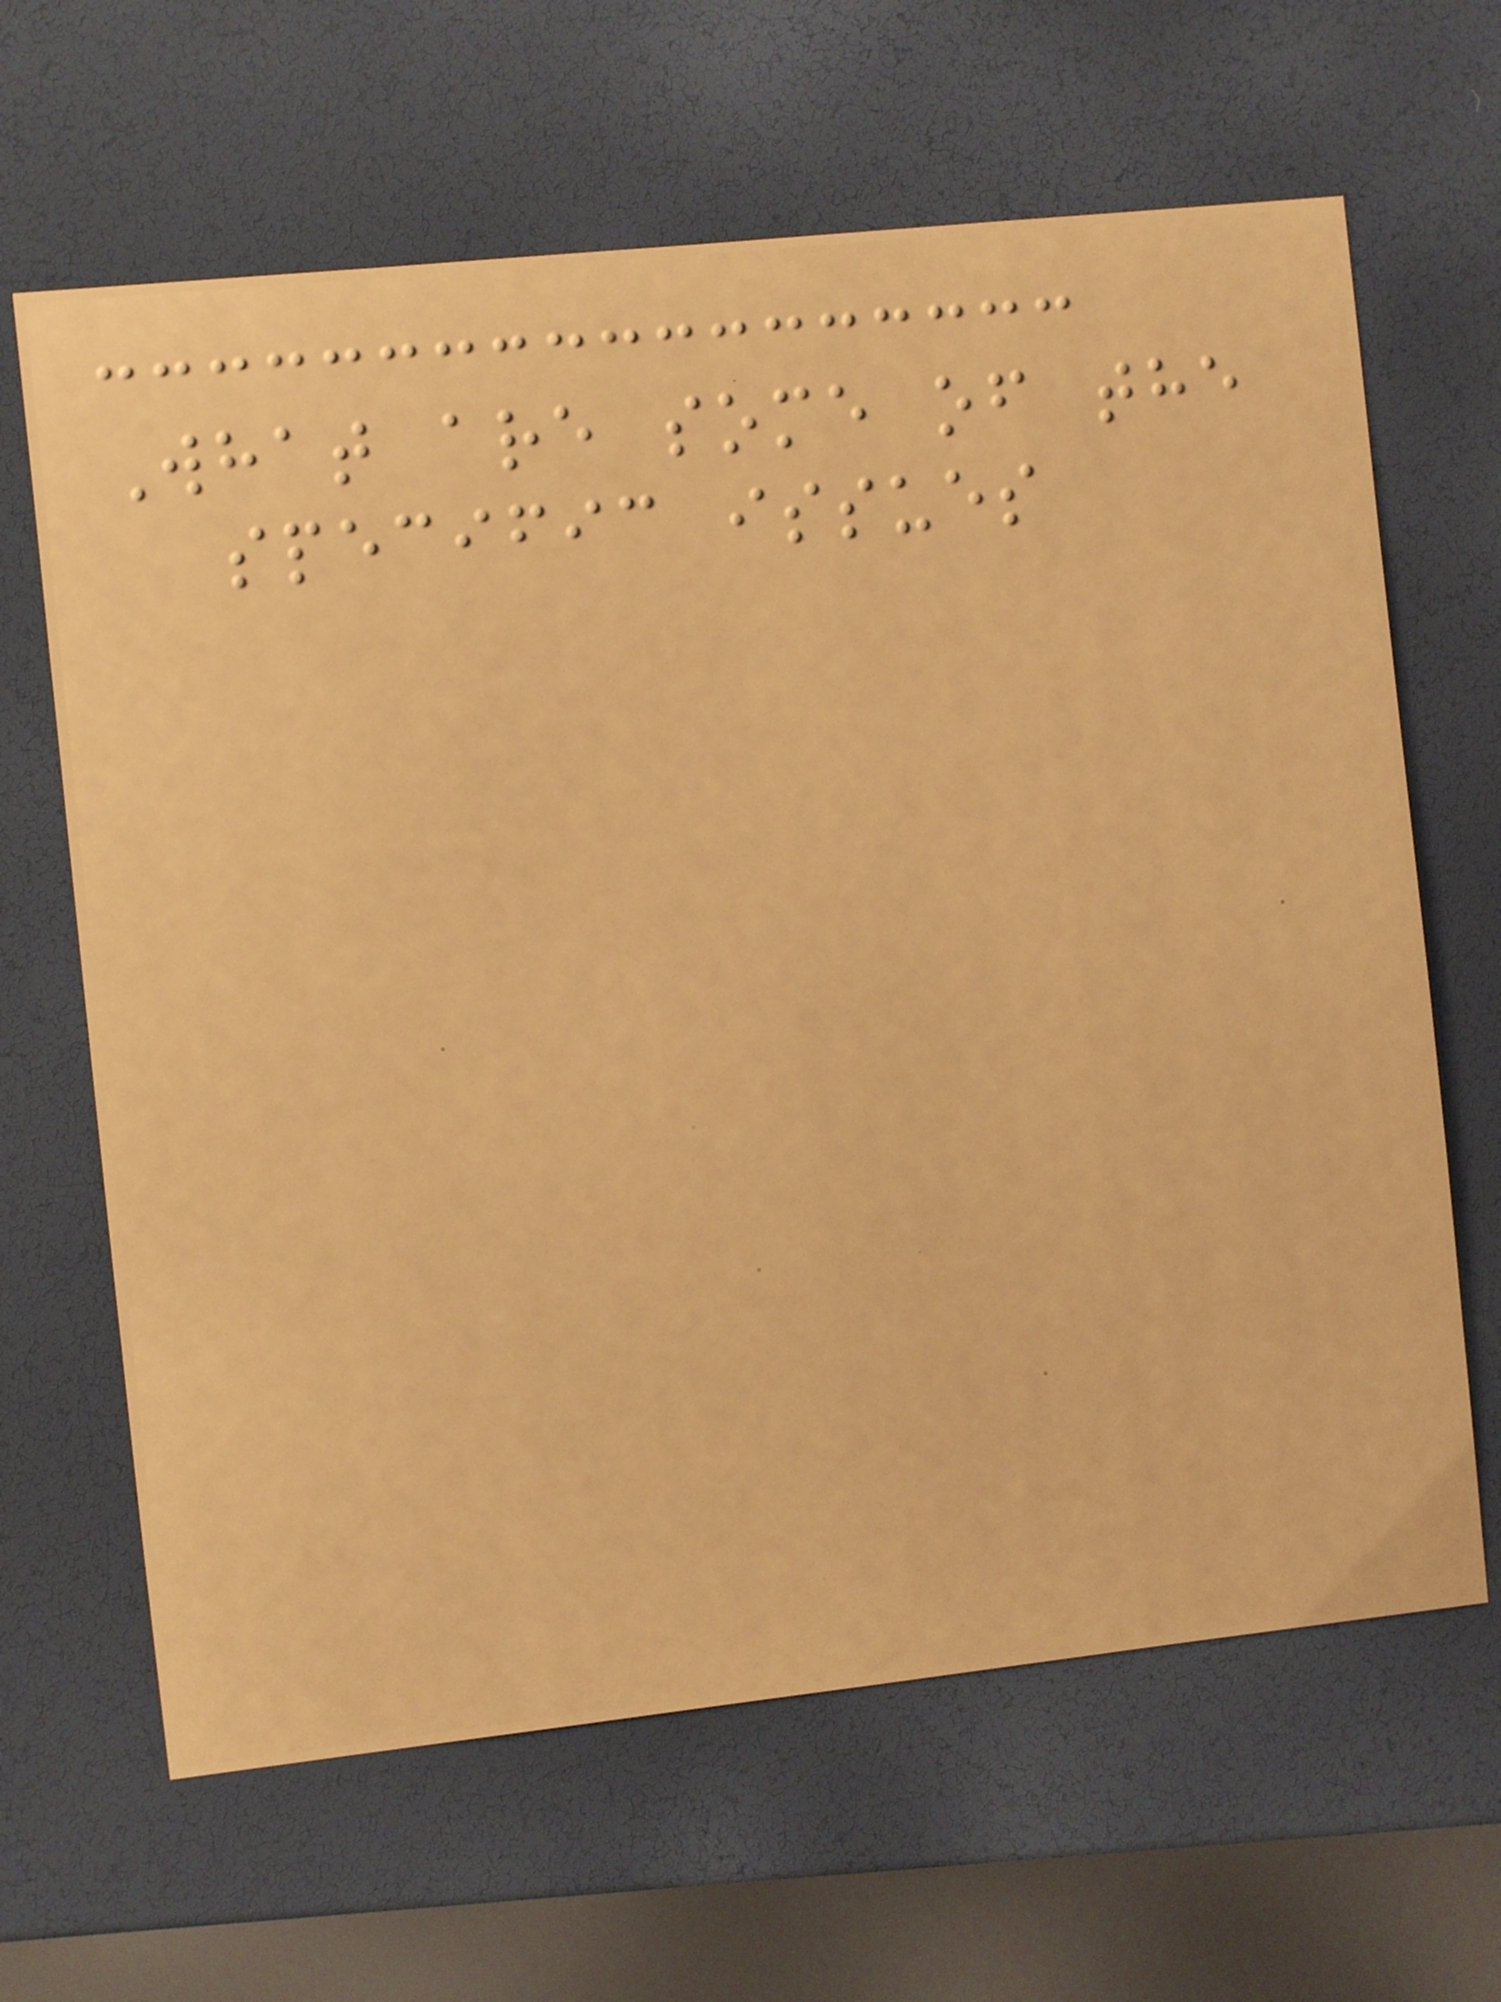What are some of the
specific issues
